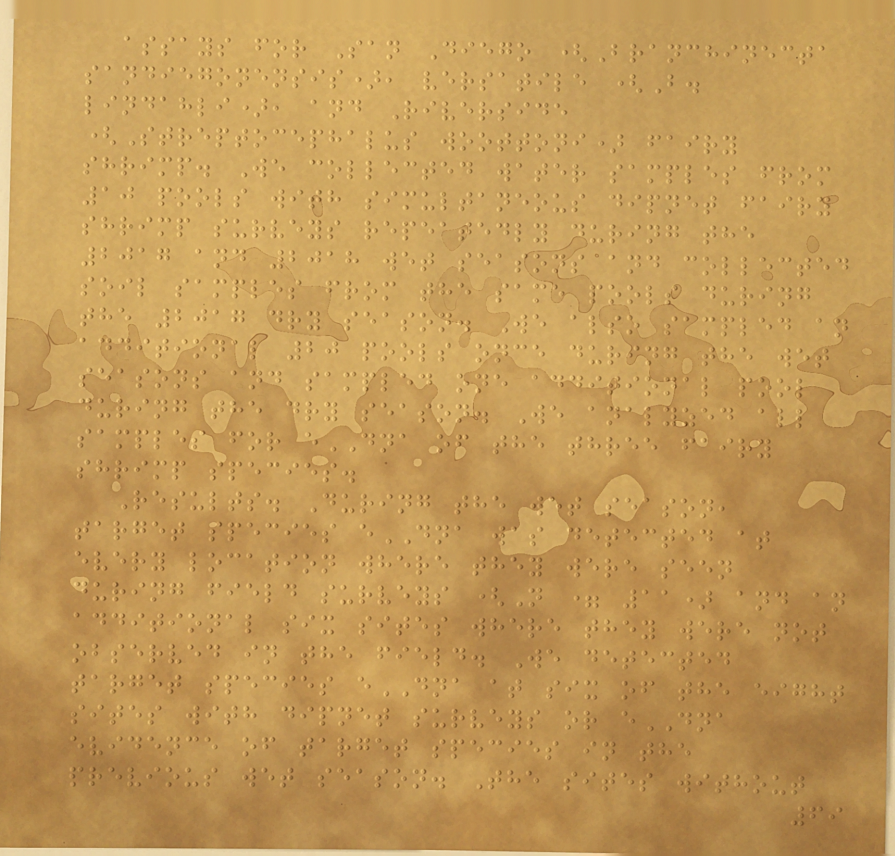assays for San Diego (Branchinecta
sandiegonensis), versatile (B.
lindahli), and Riverside
(Streptocephalus woottoni) fairy
shrimp. We collected water samples from
10 pools with simultaneous dipnet fairy
shrimp surveys repeatedly during the
2017 and 2018 wet seasons and collected
soil samples from the same pools during
the 2017 dry season. We also sampled an
additional 20 pools once during the wet
seasons and sampled one additional pool
during the dry season. We analyzed all
samples for eDNA of the three fairy
shrimp species.
Results. During the wet season,
target species eDNA was detected at
every location where they were seen
during field surveys (N = 11) and an
additional six sites where they were not
observed in the field. We detected
target species eDNA at six of the eight
sites with dipnet surveys or eDNA
evidence of target species in the
previous wet season. The sites without
69
